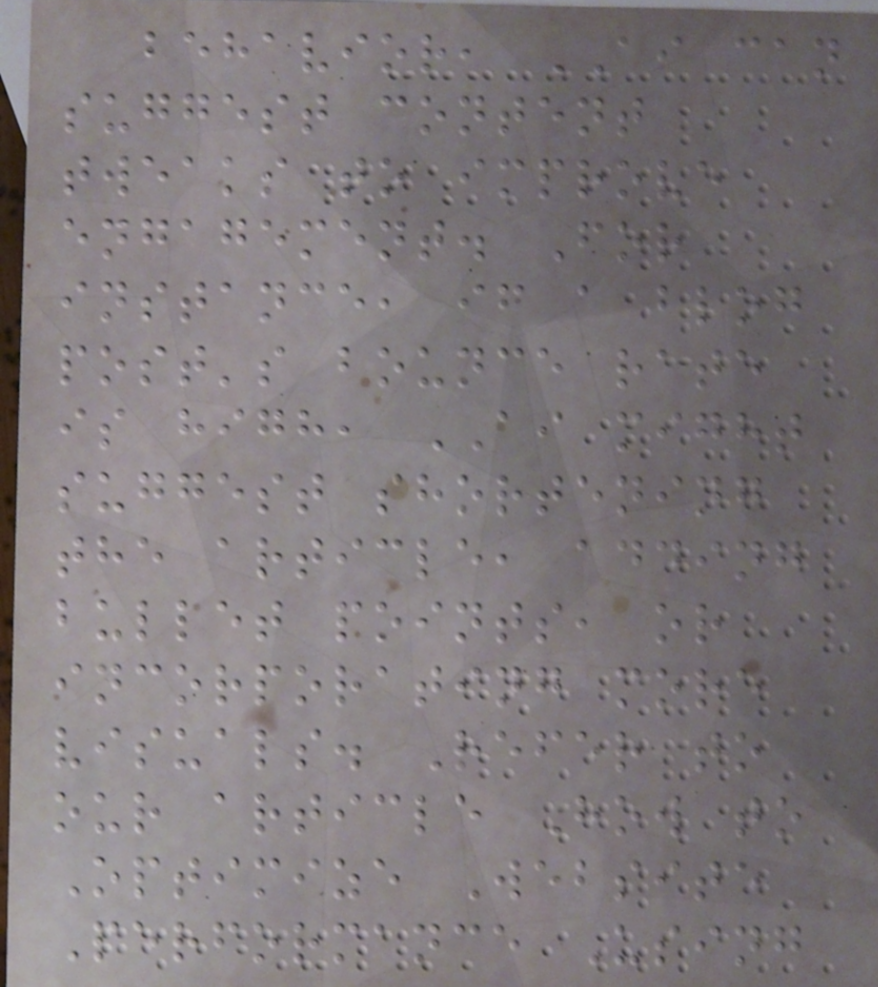behavior, AI can
suggest content
tweaks to improve
engagement. For
instance, if a blog
post's bounce rate
is high, AI might
suggest shortening
the article, adding
bullet points, or
incorporating more
visuals. Refer to
our article How to
Optimize Website
Performance Using
